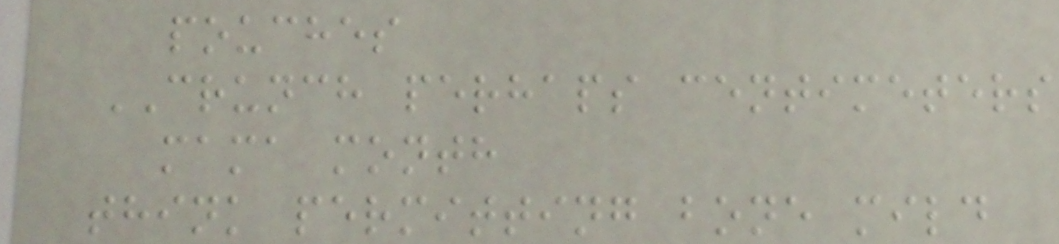pouches
CRUNCH perhaps centimeters
mama month
think permitting bone mild
